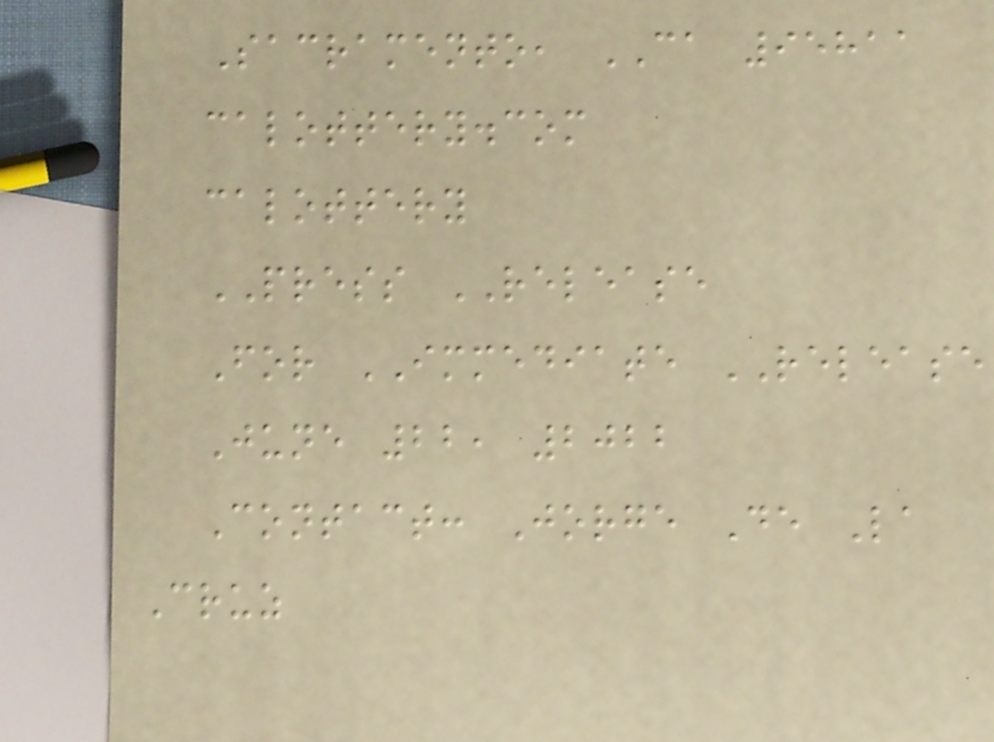Sacramento, CA 95811
calottery.com
calottery
PRESS RELEASE
For IMMEDIATE RELEASE
June 22, 2022
Contact: Jorge De La
Cruz
